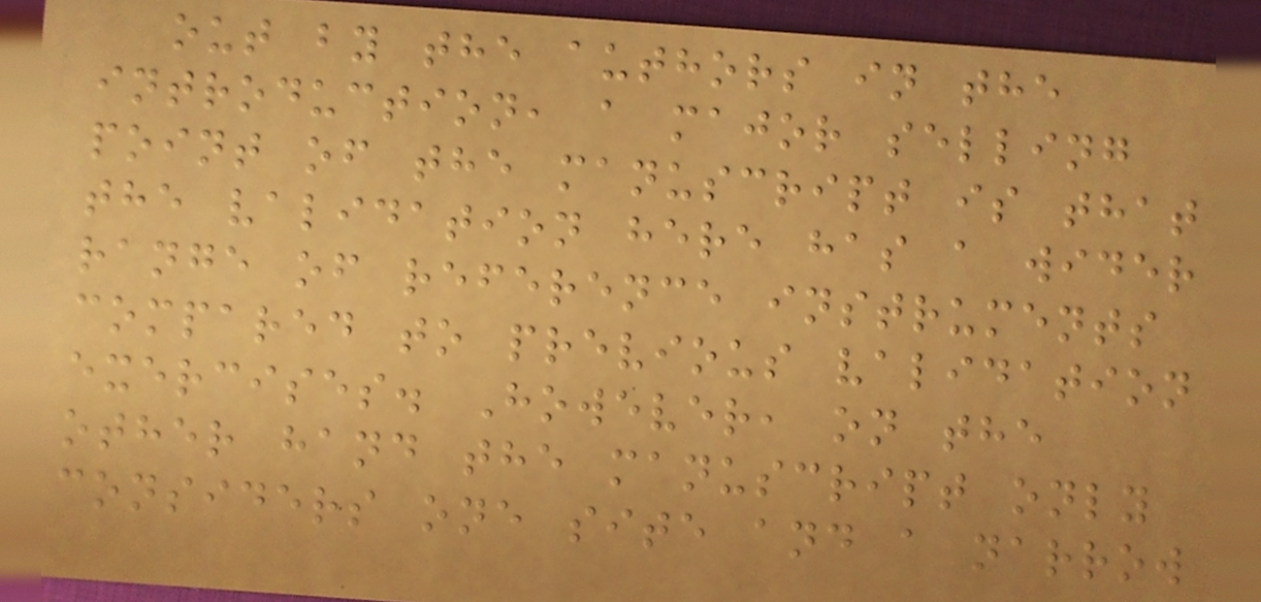out by the authors in the
introduction, a major selling
point of the manuscript is that
the validation here has a wider
range of reference instruments
compared to previous validation
exercises. However, on the
other hand the manuscript only
considers one site and a narrow
